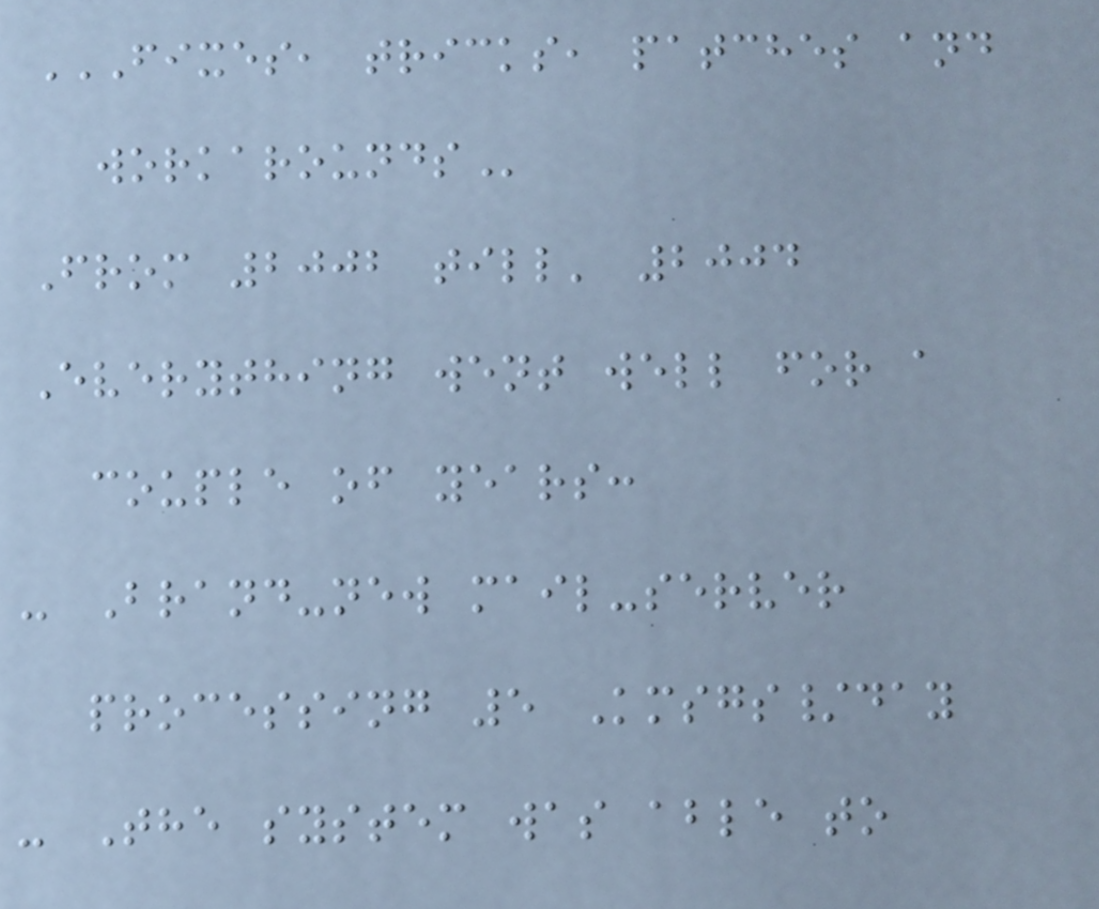FIXES, TRICKS, PATCHES AND
WORKAROUNDS
From 2002 till' 2004
Everything went well for a
couple of years:
- Brand-new mail-server
processing 5 Kmsgs/day
- The system was able to
